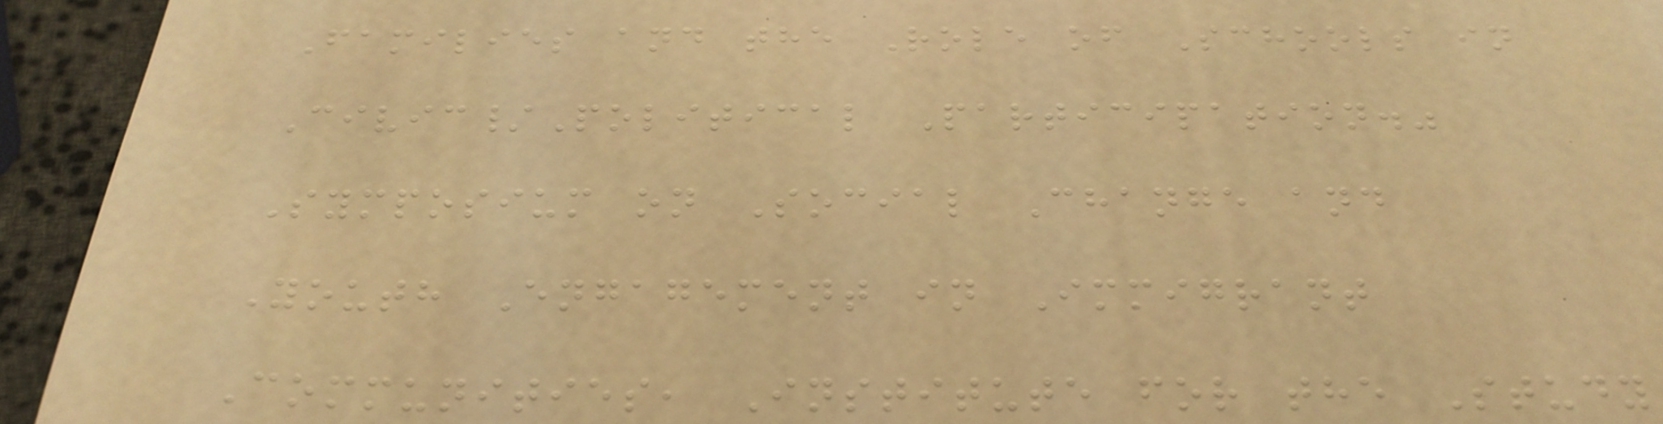Families and the Role of Schools in
Civic/Political Participation."
Symposium on Social Change and
Youth Engagement in Immigrant
Communities, Institute for the Study
